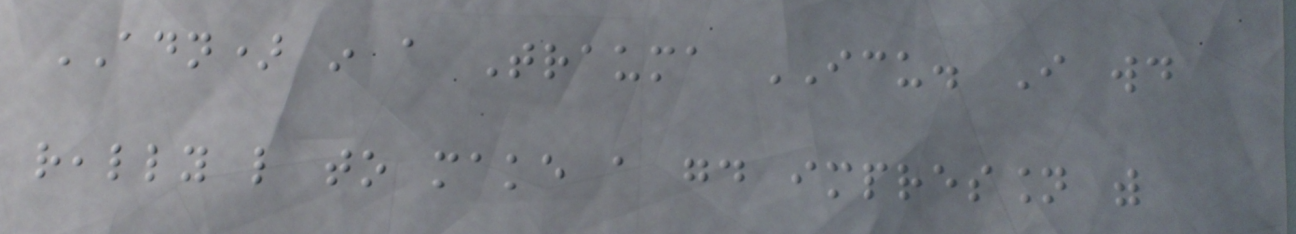ADN) in a Trauma ICU. I would
really like to make a good impression with
